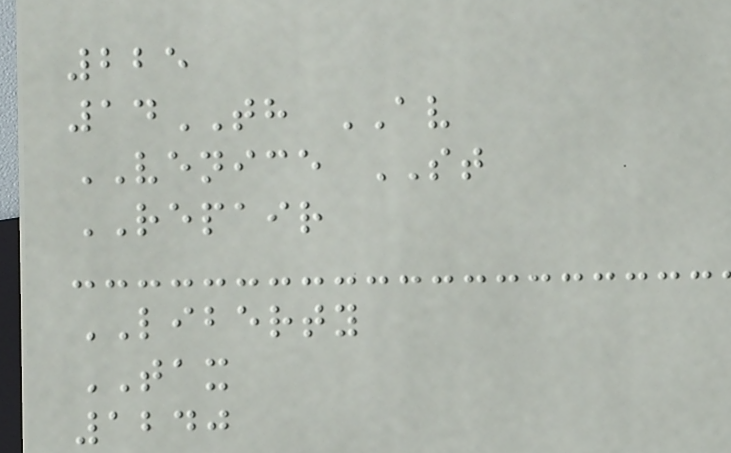225
14TH AV
VENICE ST
REPAIR
LIBERTY
TAX
1240
